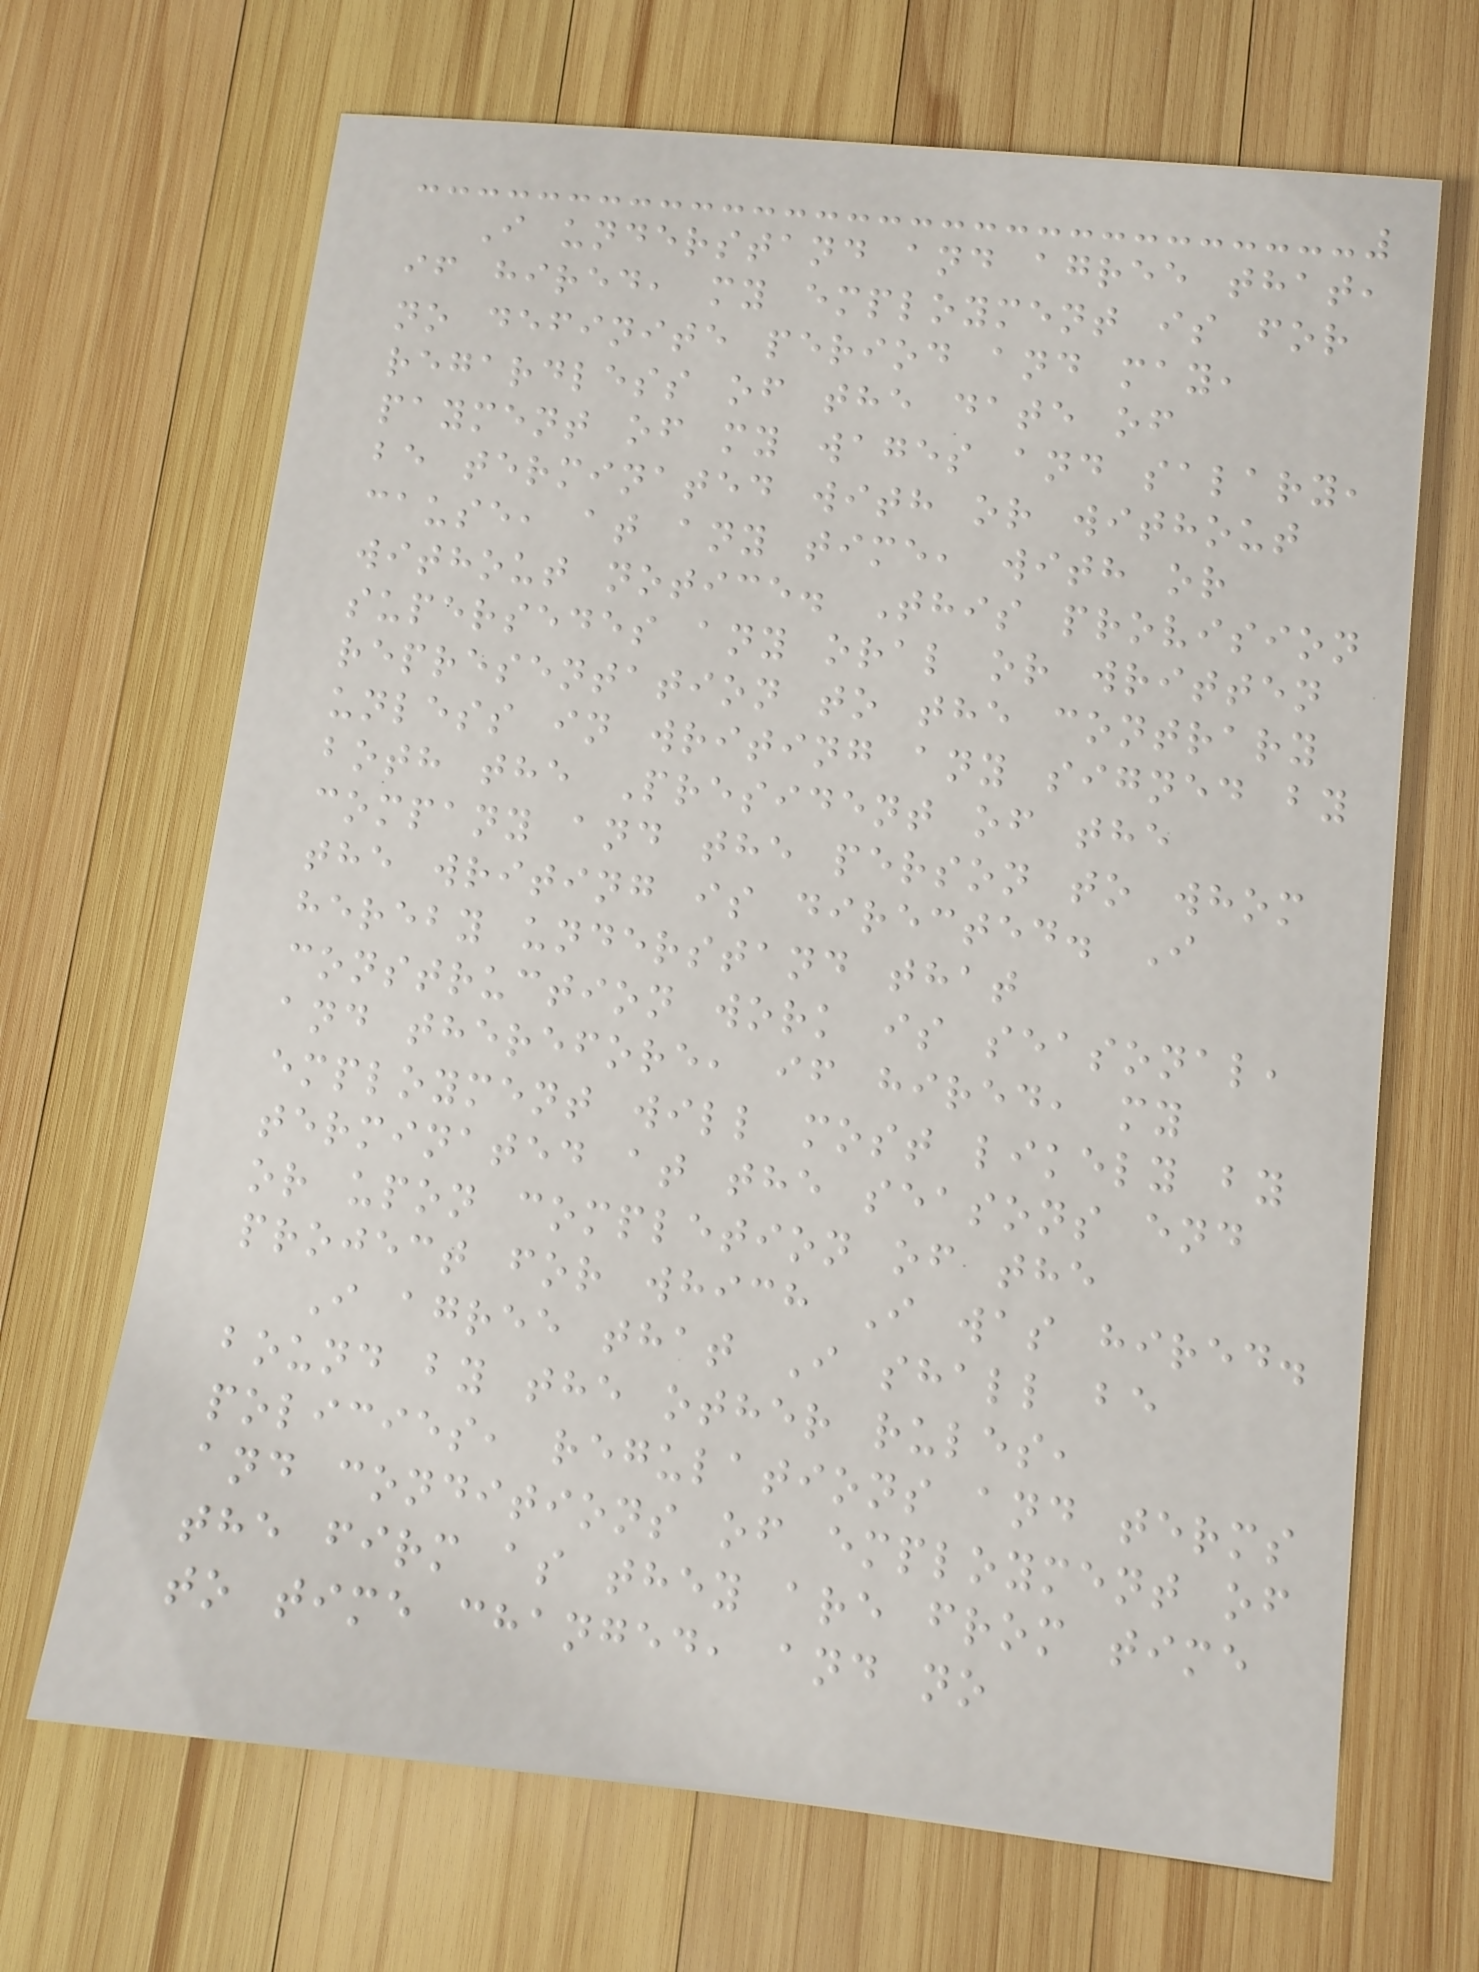I understand and agree that,
if hired, my employment is for
no definite period and may,
regardless of the date of
payment of my wages and salary,
be terminated with or without
cause, at any time, with or
without notice. This provision
supersedes any oral or written
representation to the contrary
unless in writing any signed by
both the President of the
company and the person to whom
the writing is directed. I
hereby understand that
construction work is seasonal,
and therefore, if hired, my
employment will most likely by
terminated at the seasons end
or upon completion of the
project for which I was hired.
I agree that I shall be
bound by the other rules,
policies, regulations and terms
and conditions of employment of
the firm as they are from time
to time changed, and no
